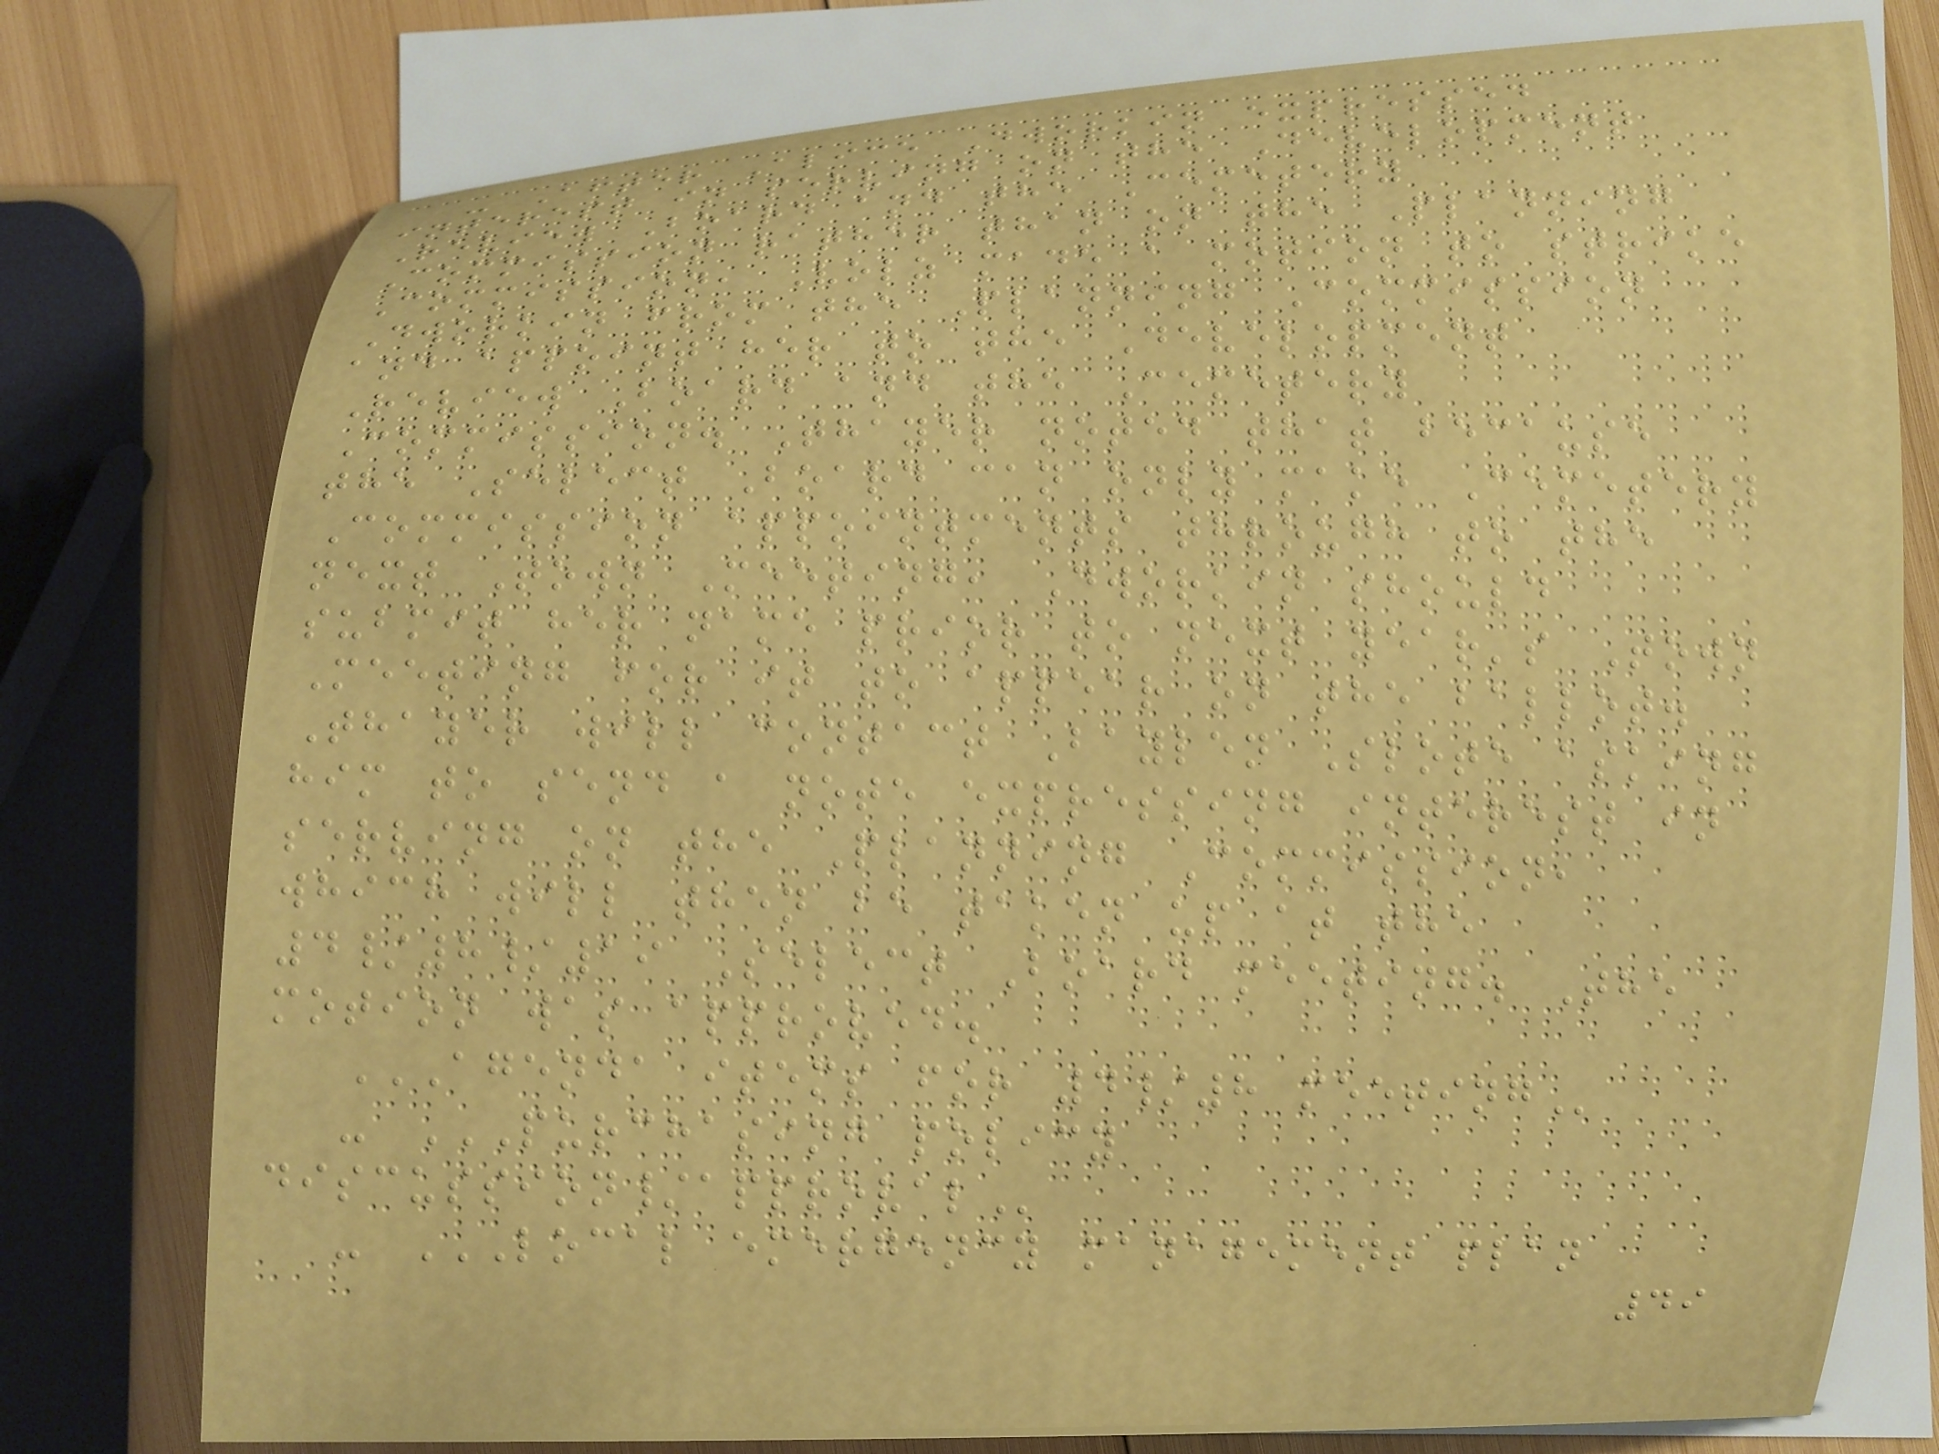- After Alice Dworkin expressed
interest in serving on the Development
Review Board and the Cemetery
Commission rather than on the Planning
Commission, Volz made a motion to strike
Dworkin from the Planning Commission
and appoint her to the Development
Review Board and the Cemetery
Commission. Thayer noted that because
the Select Board can only make Cemetery
Commission appointments through to the
next Town Meeting, Dworkin should
submit her name prior to next year's Town
Meeting for it to appear on the ballot.
Thayer will contact Baylen Slote asking
him to send a note expressing interest in
serving on the Planning Commission,
which will then be taken up at the
4/8/19 Select Board meeting. The
motion was approved.
AGENDA ITEMS FOR 4/8 MEETING
- PURCHASING POLICY
DISCUSSION/APPROVAL
- LOCAL EMERGENCY MANAGEMENT PLAN
49
